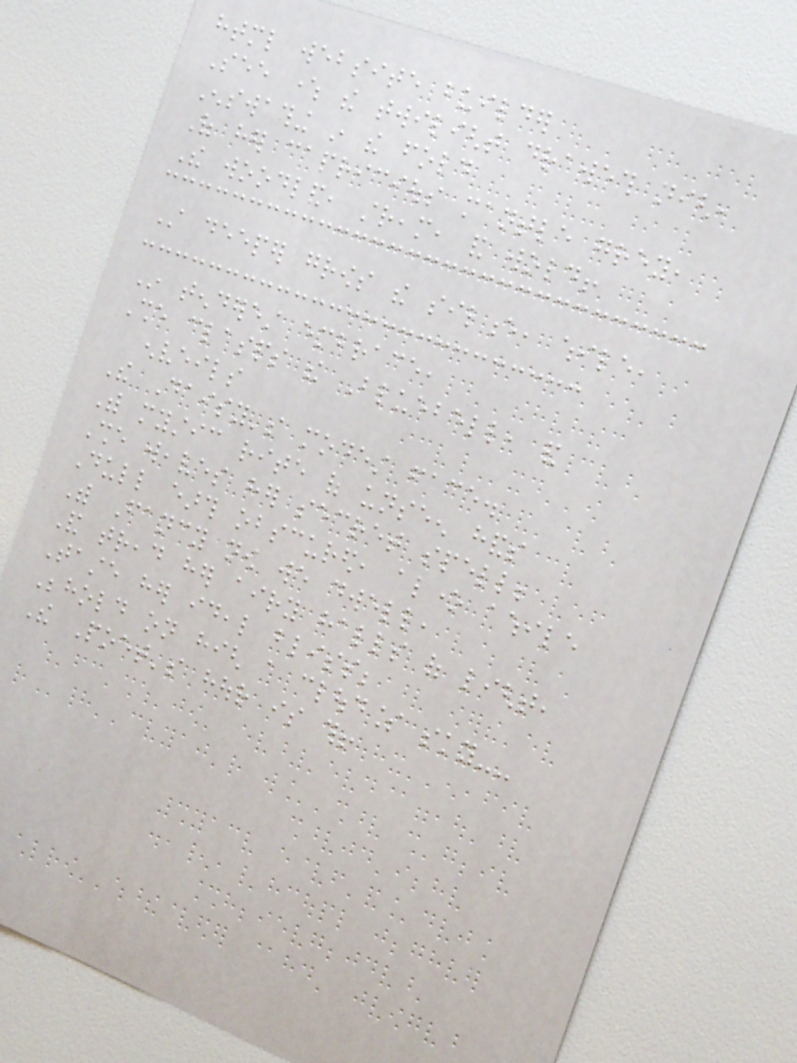html website builder
See where the twilight draweth nigh,
Enswathing in the fold
Of her capricious mantle grey,
The woodland, stream, and wold!
Still deeper grows the silence, while,
In tenderest embrace,
She clasps the Bluebell, and
enveils
The Daisy's modest face.
With mystic rite of unseen hands
She weaves her secret spell;
Dull earth obscured, alone awhile
With Fancy now we dwell,
And tread her airy halls of light,
Taste her ideal bliss;
Behold on high a cloudless sky--
The Poet's hour is this!
